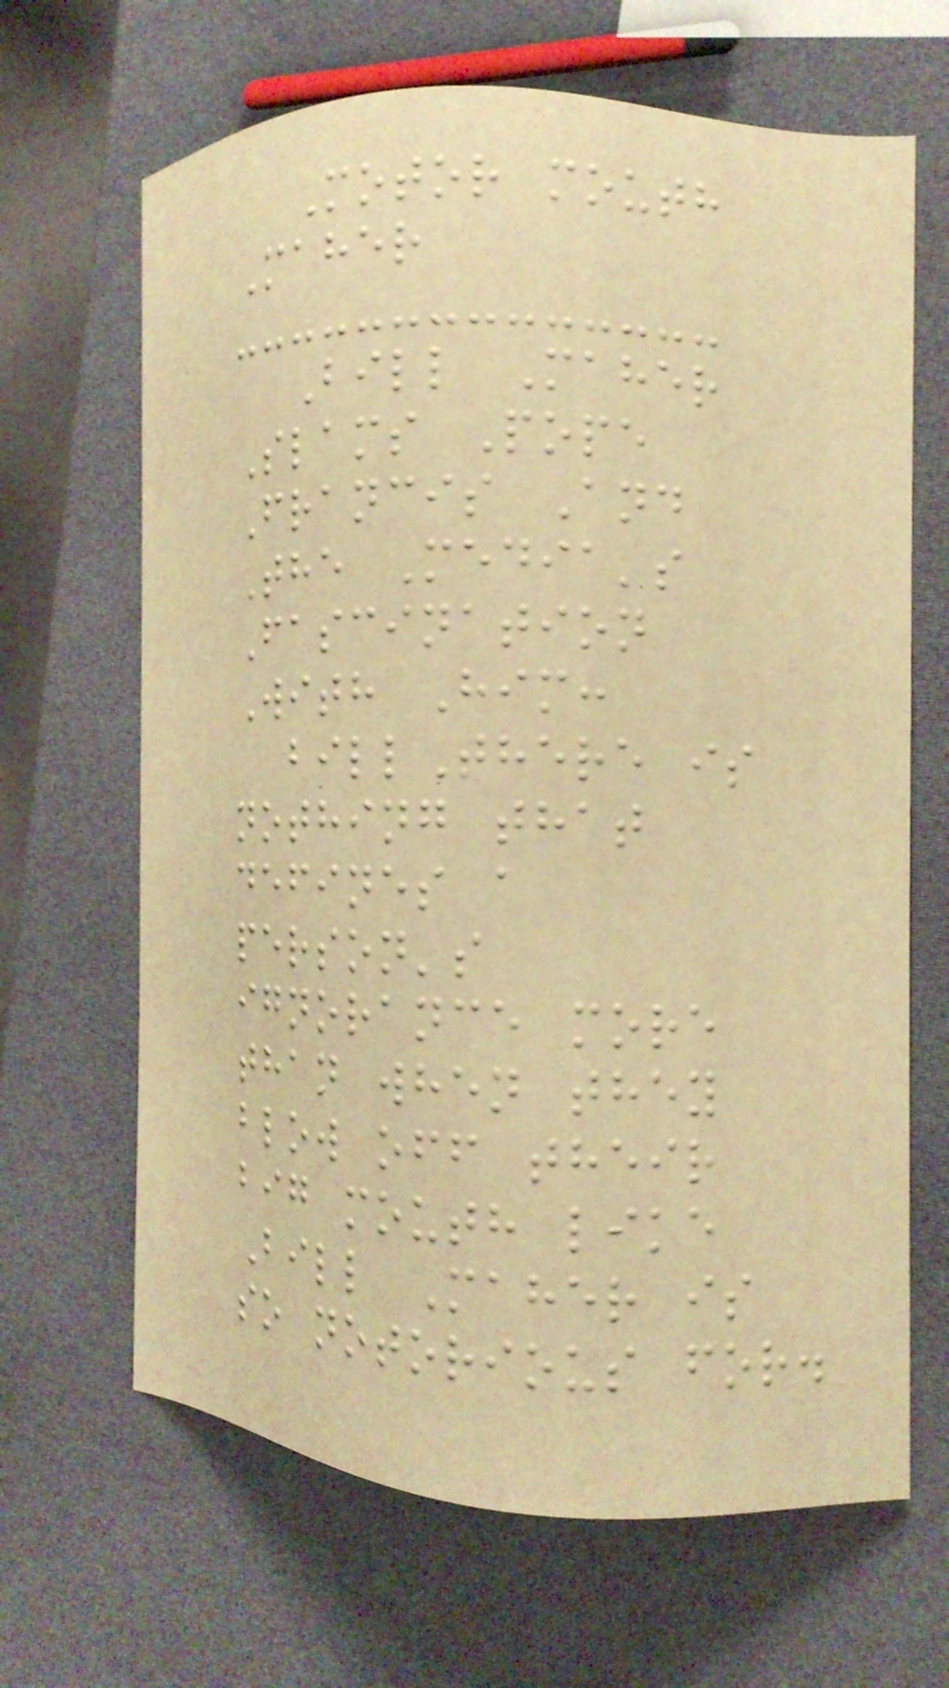Motor mouth
Maher
Bill Maher
Slams Pope
Francis And
The Media's
Fascination
With Him:
billThere is
nothing that
defines a
person's
ignorance more
than when they
blow off their
big mouth like
Bill Maher is
so notorious for.
